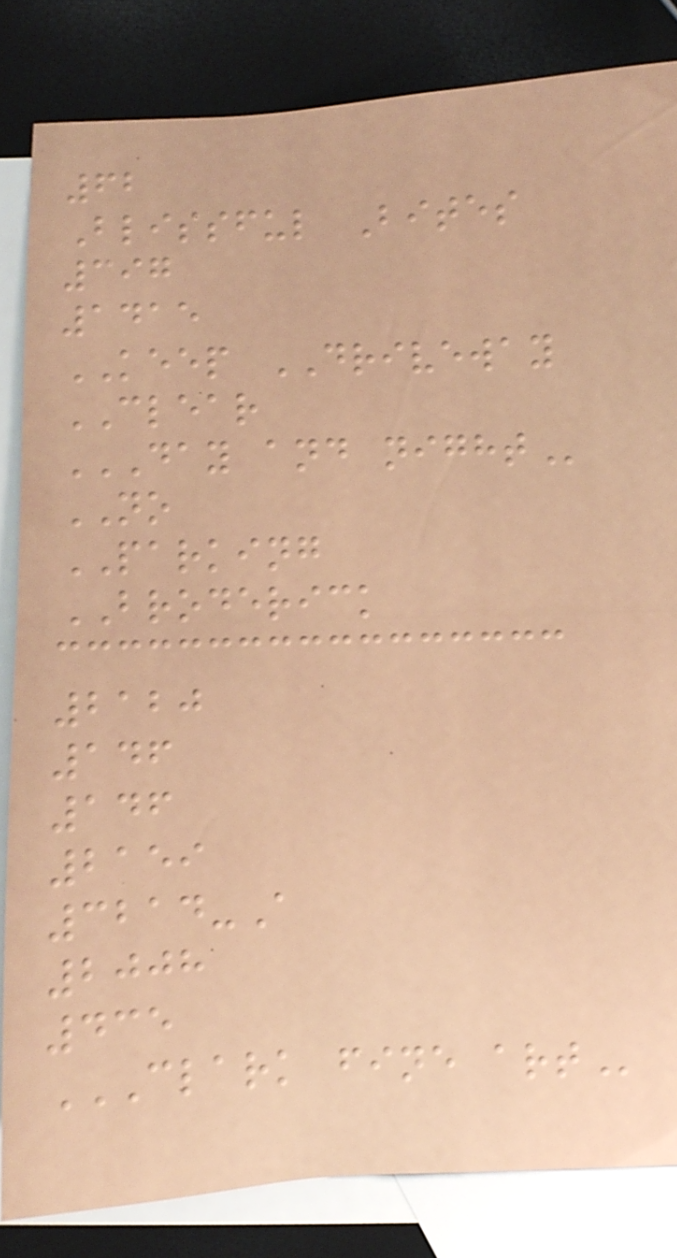62
Blissful Bites
397
1415
KEEP DRIVEWAY
CLEAR
DAY AND NIGHT
NO
PARKING
BRODERICK
2120
146
146
2159
3214-A
2008
435
CLARK FINE ART
